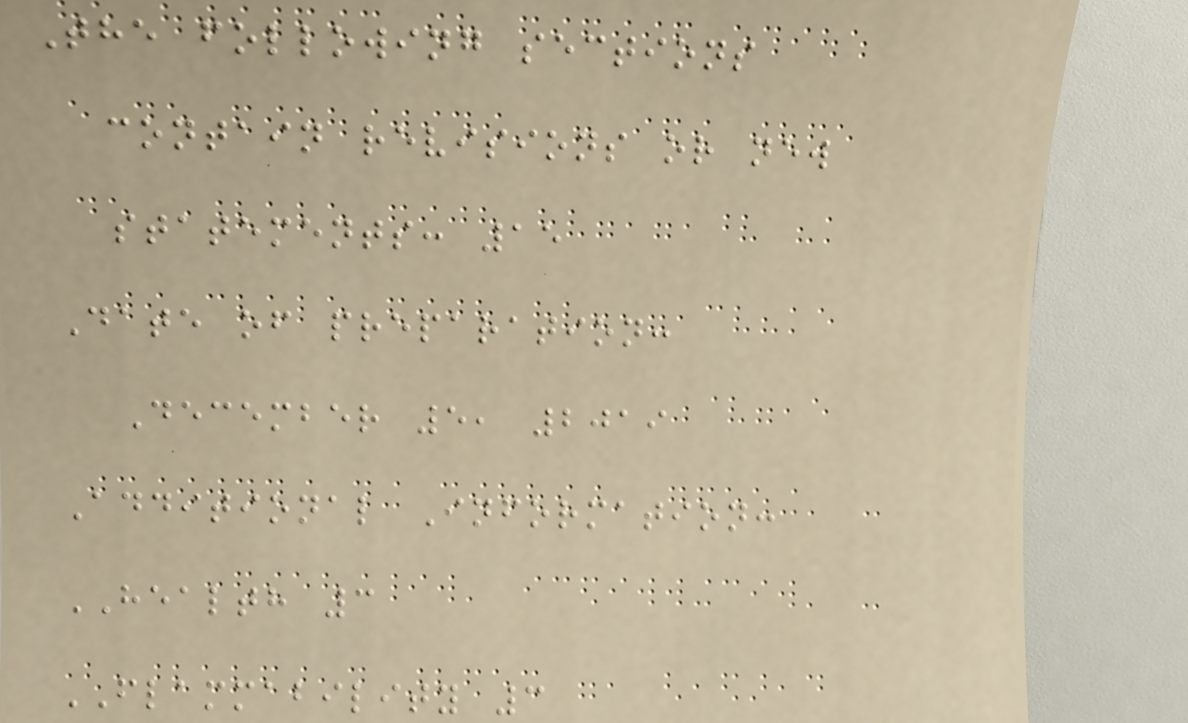The following sections
contain revisions or new
statements: 15
Date of preparation:
December 5, 2019
Additional Information:
HEALTH 3
FLAMMABILITY 3
